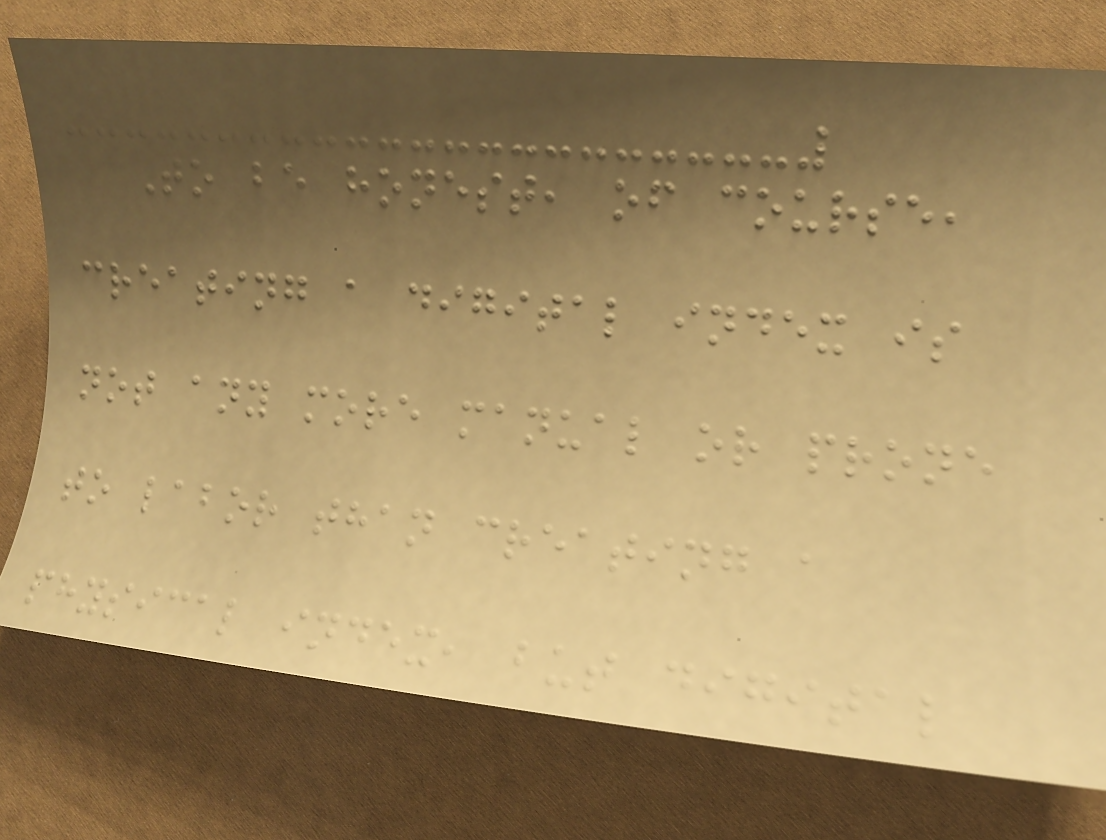To be honest, of course,
creating a digital index is
not any more manual or prone
to labor than creating a
physical index, but digital
